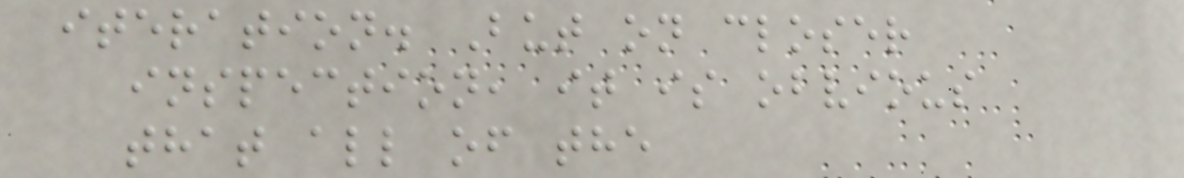iteration. But on closer
inspection, it is obvious
that all of the
